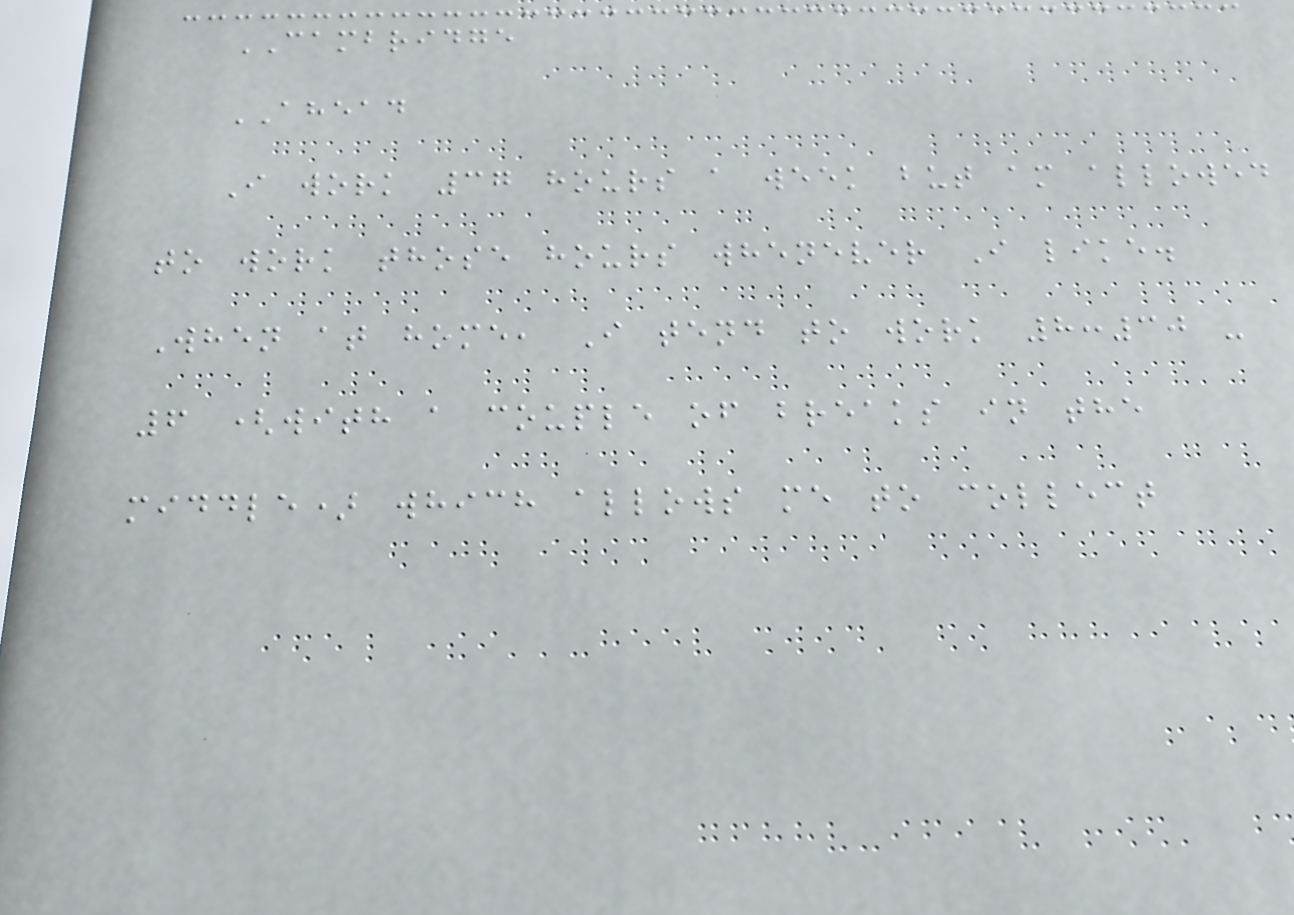CAMBRIDGE
AHEAD
I work 37 hours a week but am allowed
to work those hours whenever I like.
When at home, I tend to work 8:30 -
6 (with a couple of breaks in the
middle) which allows me to collect
